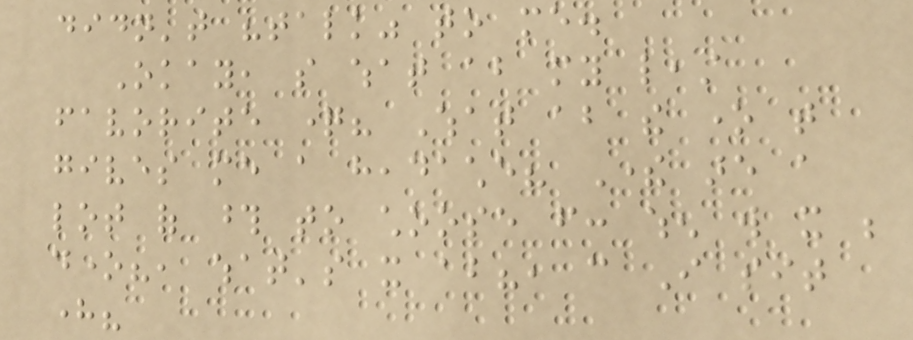didn't "talk" to me.
Okay, so what about my least
favorite question? What about the one that
gives me a headache? There are a
lot of those to choose from: when will it be
done?, what's it about?, can I sit
here?
